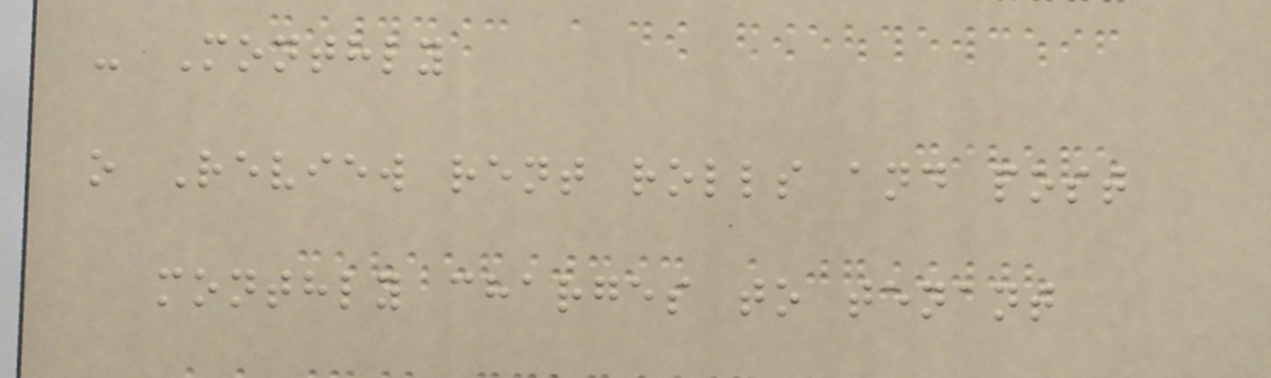- Monthly
o Review rent rolls and post
monthly charges to tenant
